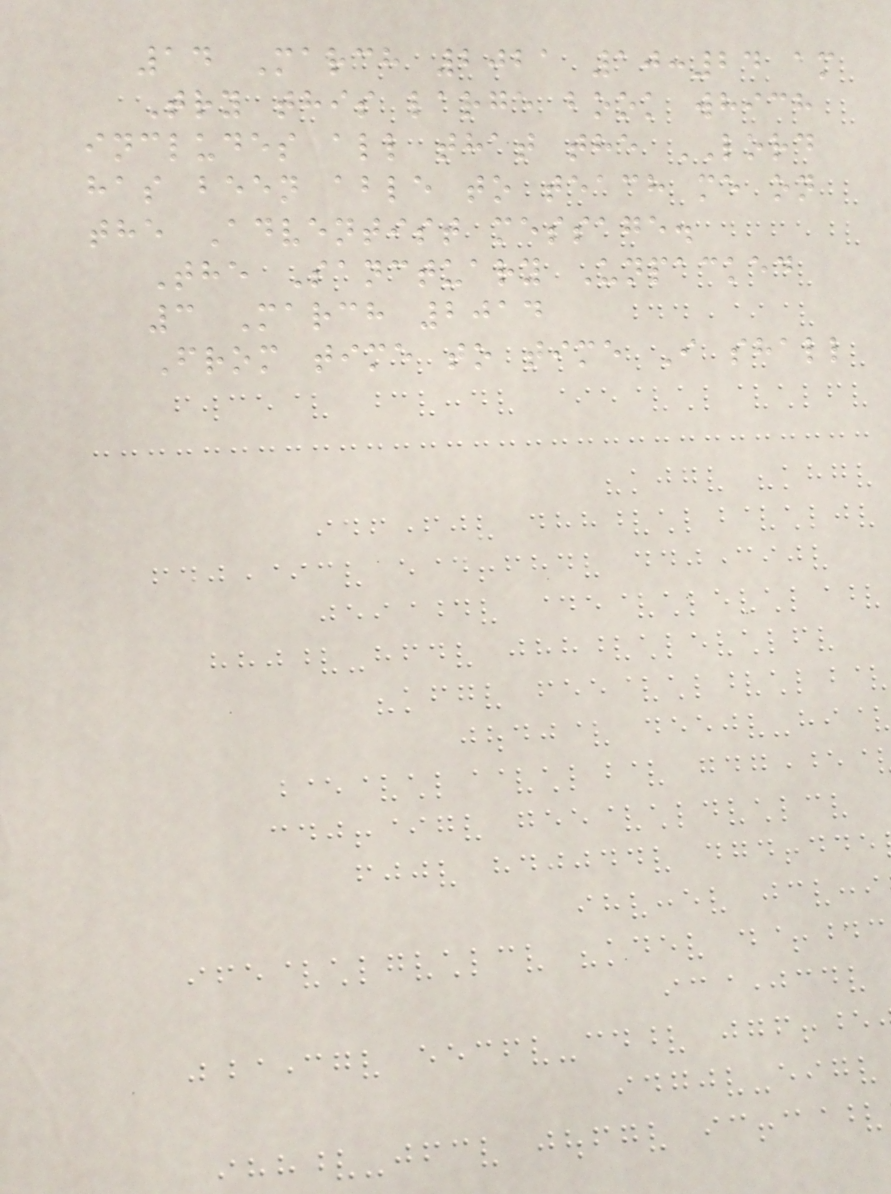14 March 2021 10:24 am
Try this large book which
includes all that the LORD
has been able to teach me on
the Adventist message.
The Sanctuary Unpacked
3 March 2014
From time to time I shall
